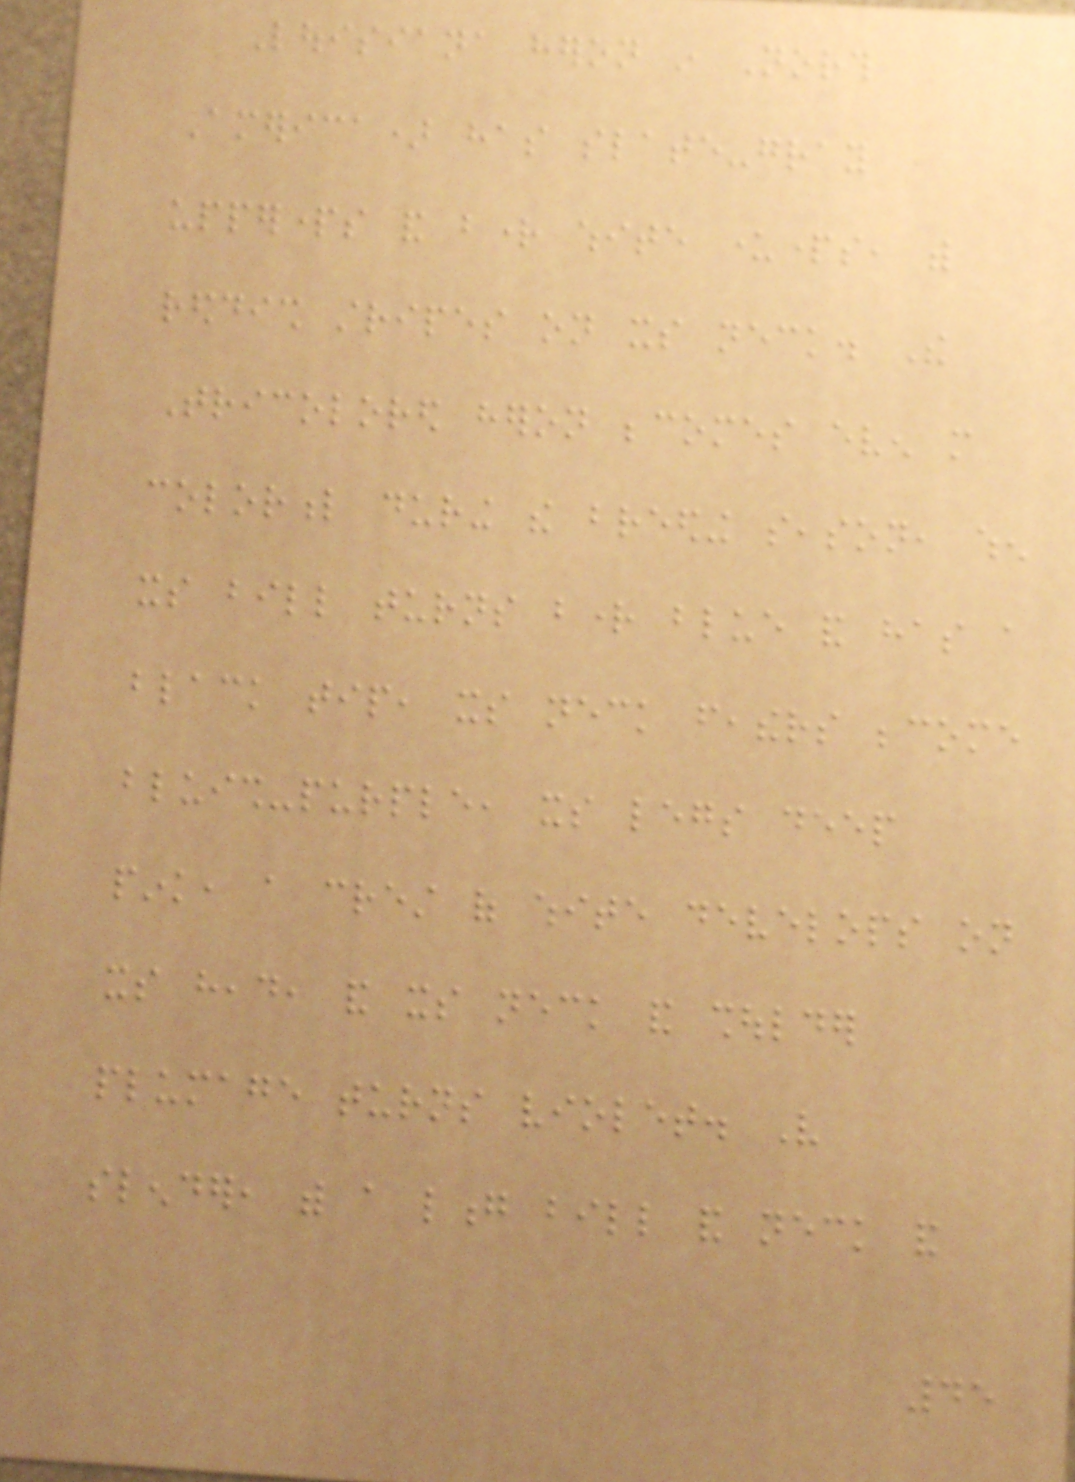Louisiana heron in North
America) has slate-gray
upperparts and bright white underparts, with
reddish stripes on its neck. The
Tricolored heron becomes even more
colorful during the breeding season, when
its bill turns bright blue and has a
black tip, its neck feathers become
bluish-purple, its legs deep
pink, a crest of white develops on
its head, and its neck and shoulder
plumage turns violet. Very
slender, with a long bill and neck and
45
